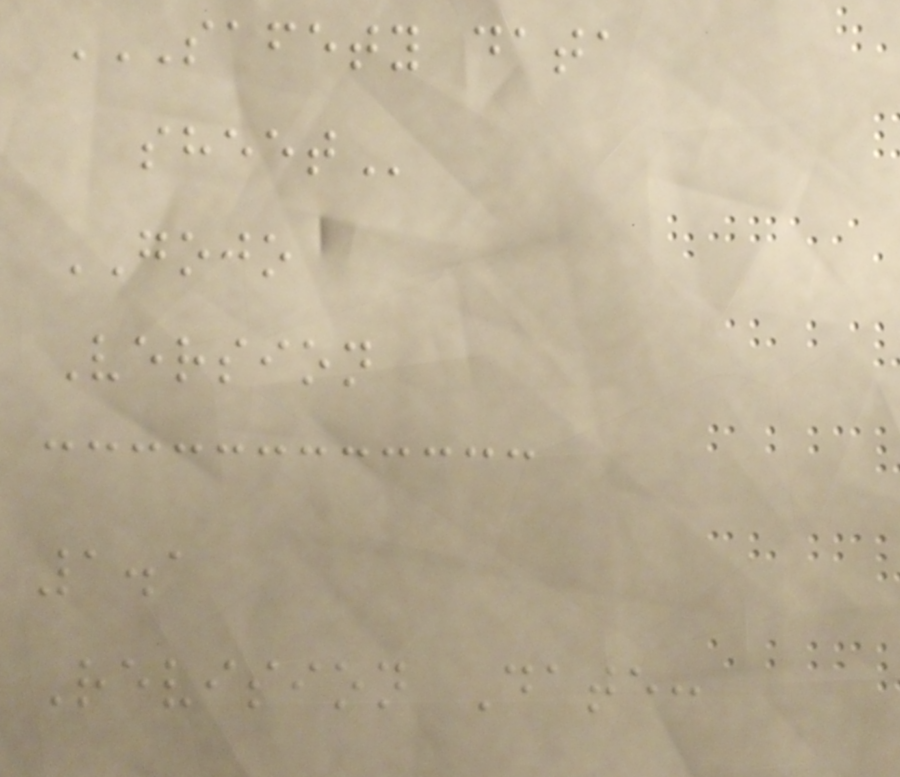SAFETY DATA
SHEET
GOJO
Version
1.1
Revision Date:
